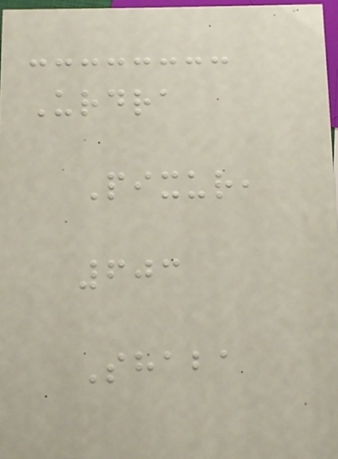Urdra
Pixur,
603
Shaba
